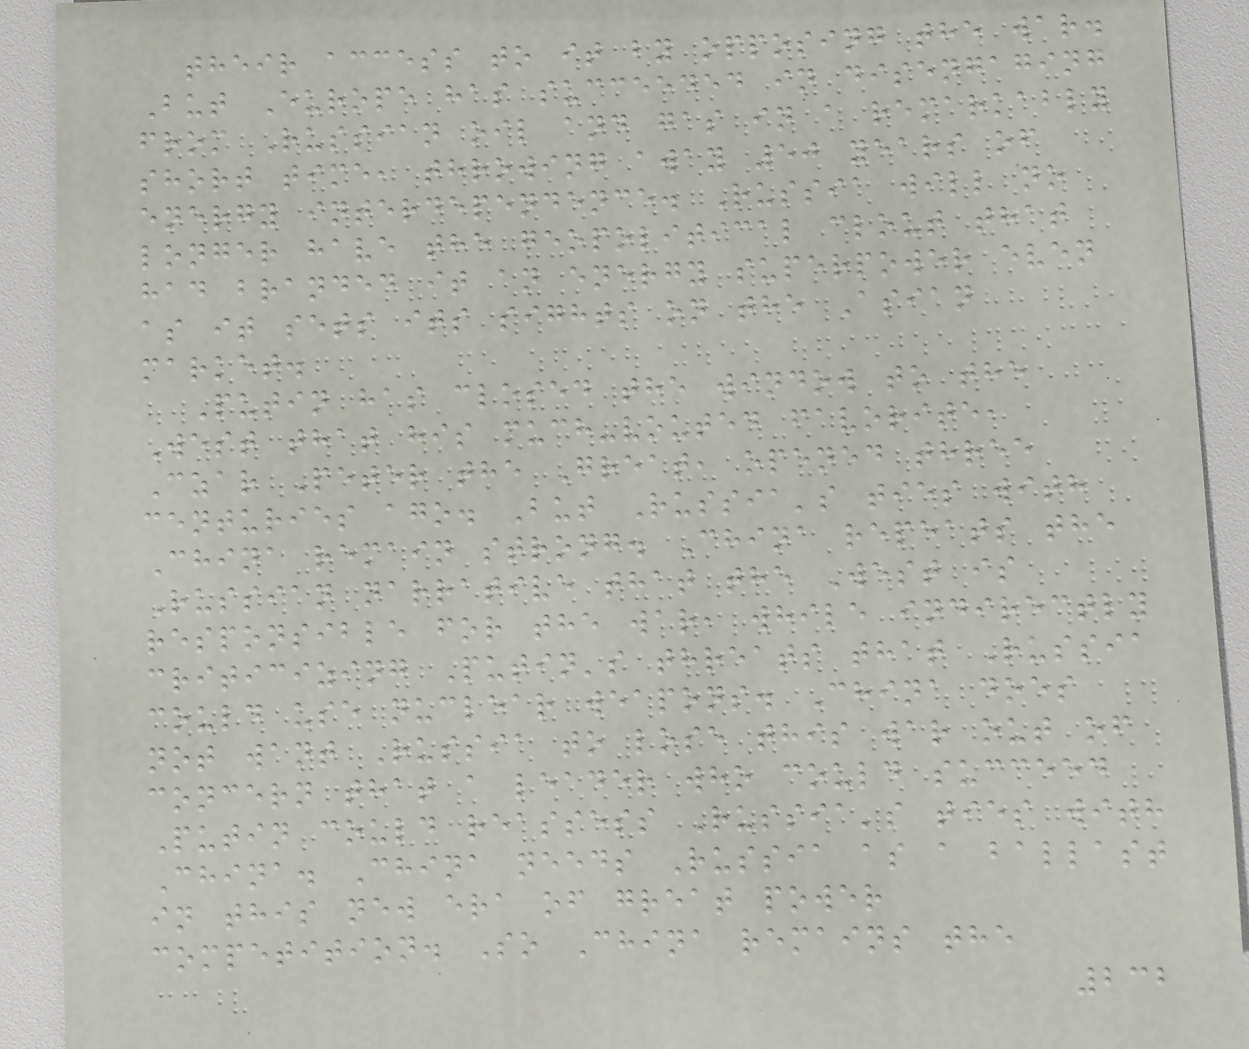their access to it by opposing the war.
But Europe has succeeded in disengaging
from Russian oil and gas in a remarkably
short time, throwing away 50 years of
energy interdependence. Russia will no
longer have the geopolitical clout that
had branded it an energy superpower even
as it sets its sights on the Asian
market.
Putin has closed the window to the
West that his much-vouted favorite,
Czar Peter the Great, opened three
centuries ago. But Russia's ties with
China remain strong. China repeats the
Russian narrative that the West is
responsible for the war, while indirectly
criticizing Putin's threats that Russia
could use nuclear weapons. China does
not want Russia to lose this war out of
concern that a leader who could succeed
Putin could reassess Russia's ties with
China. China needs Russia as a ballast
in this new era of great power
competition. So China remains the
232
